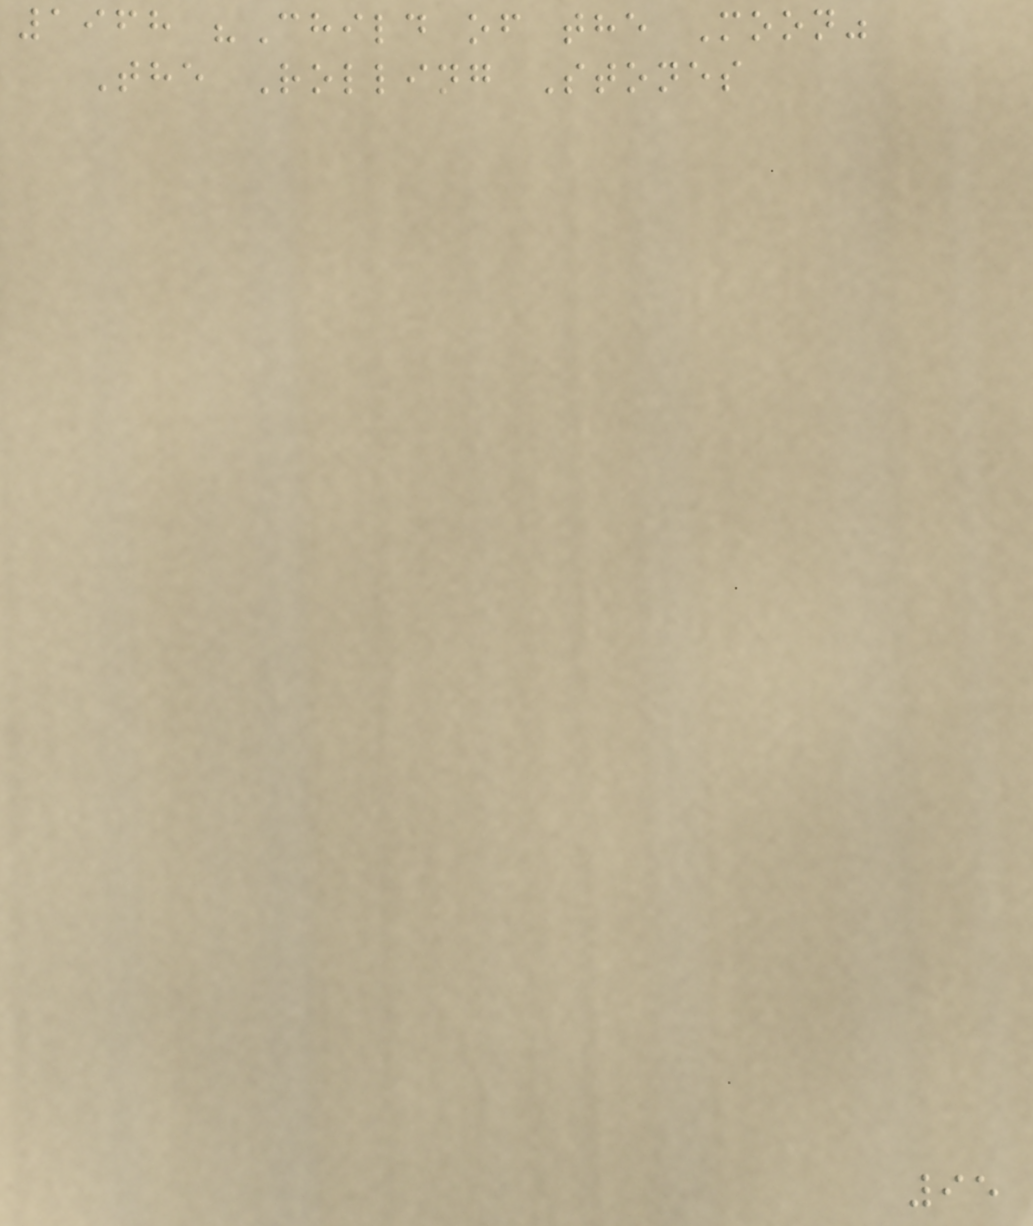1968 "Child of the Moon"
The Rolling Stones
95
